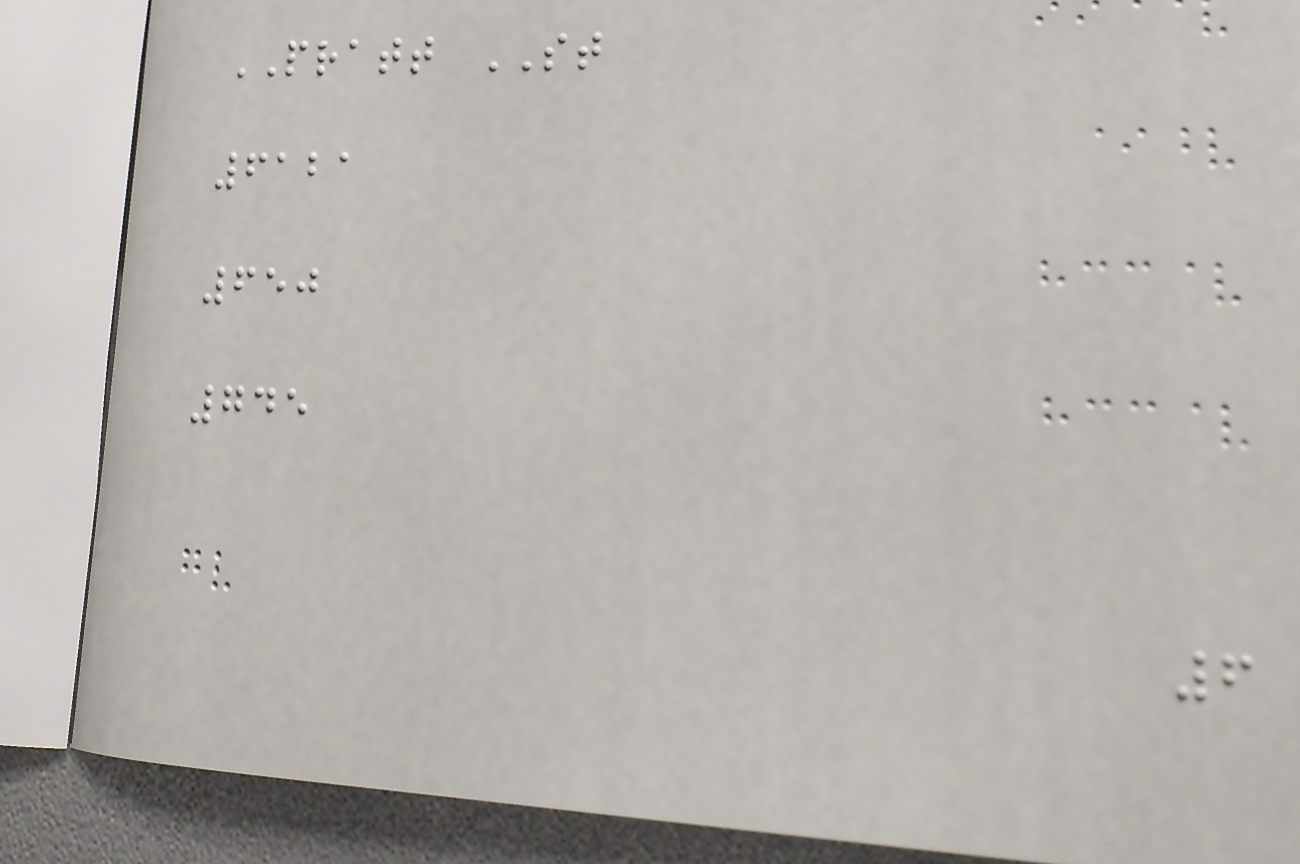PRATT ST
6121
650
745
6
